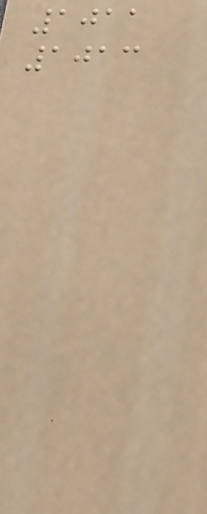1011
1013
